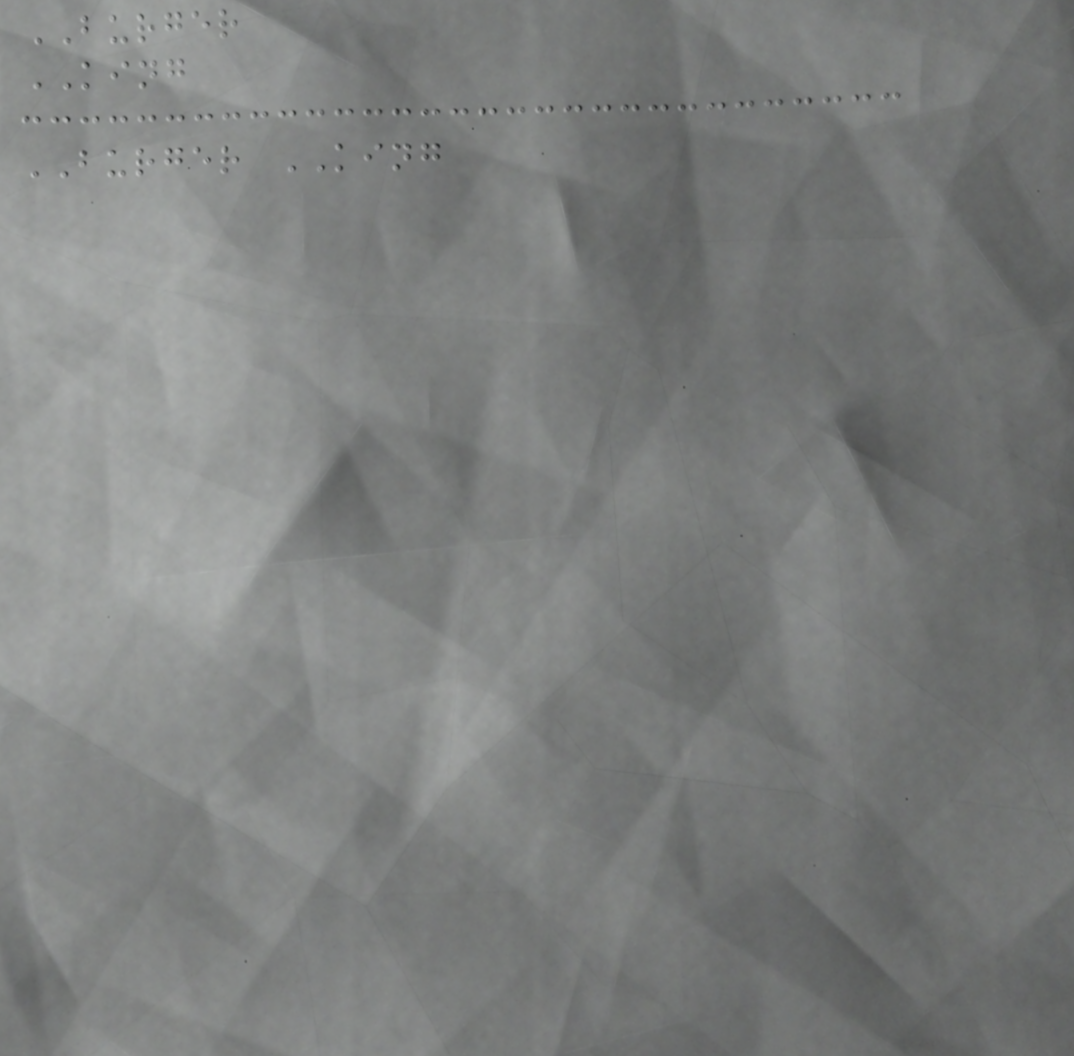BURGER
KING
BURGER KING
